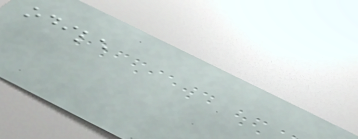odile
